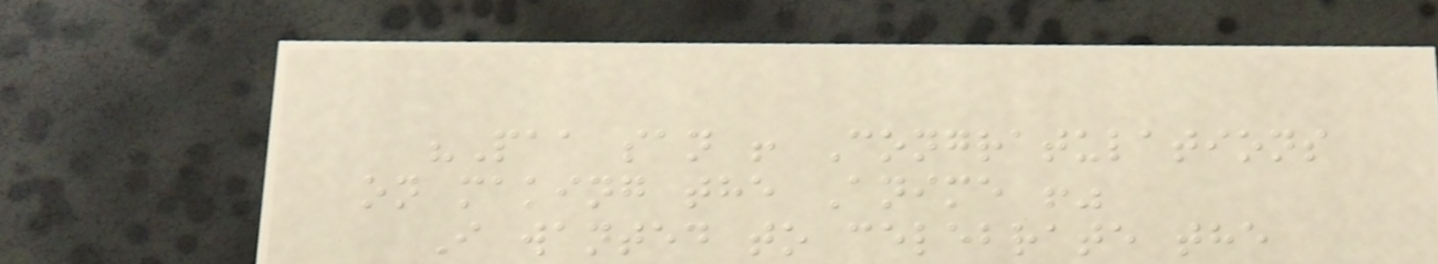"Paa san ! Congratulations
on making the Anime !"
I wanted to celebrate the
